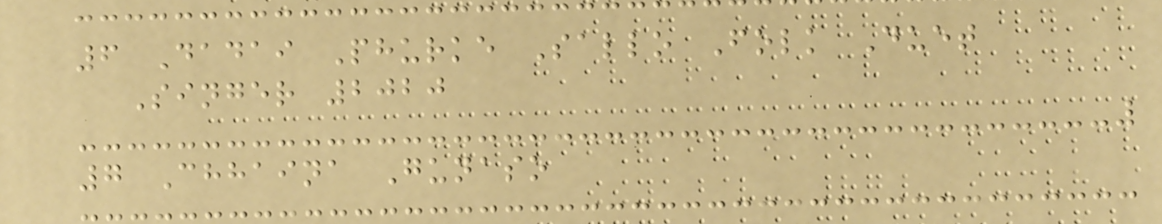6 Dadai Phurke Sallo Folk Duet
Singer 2020
7 Chhaina Gunaso
